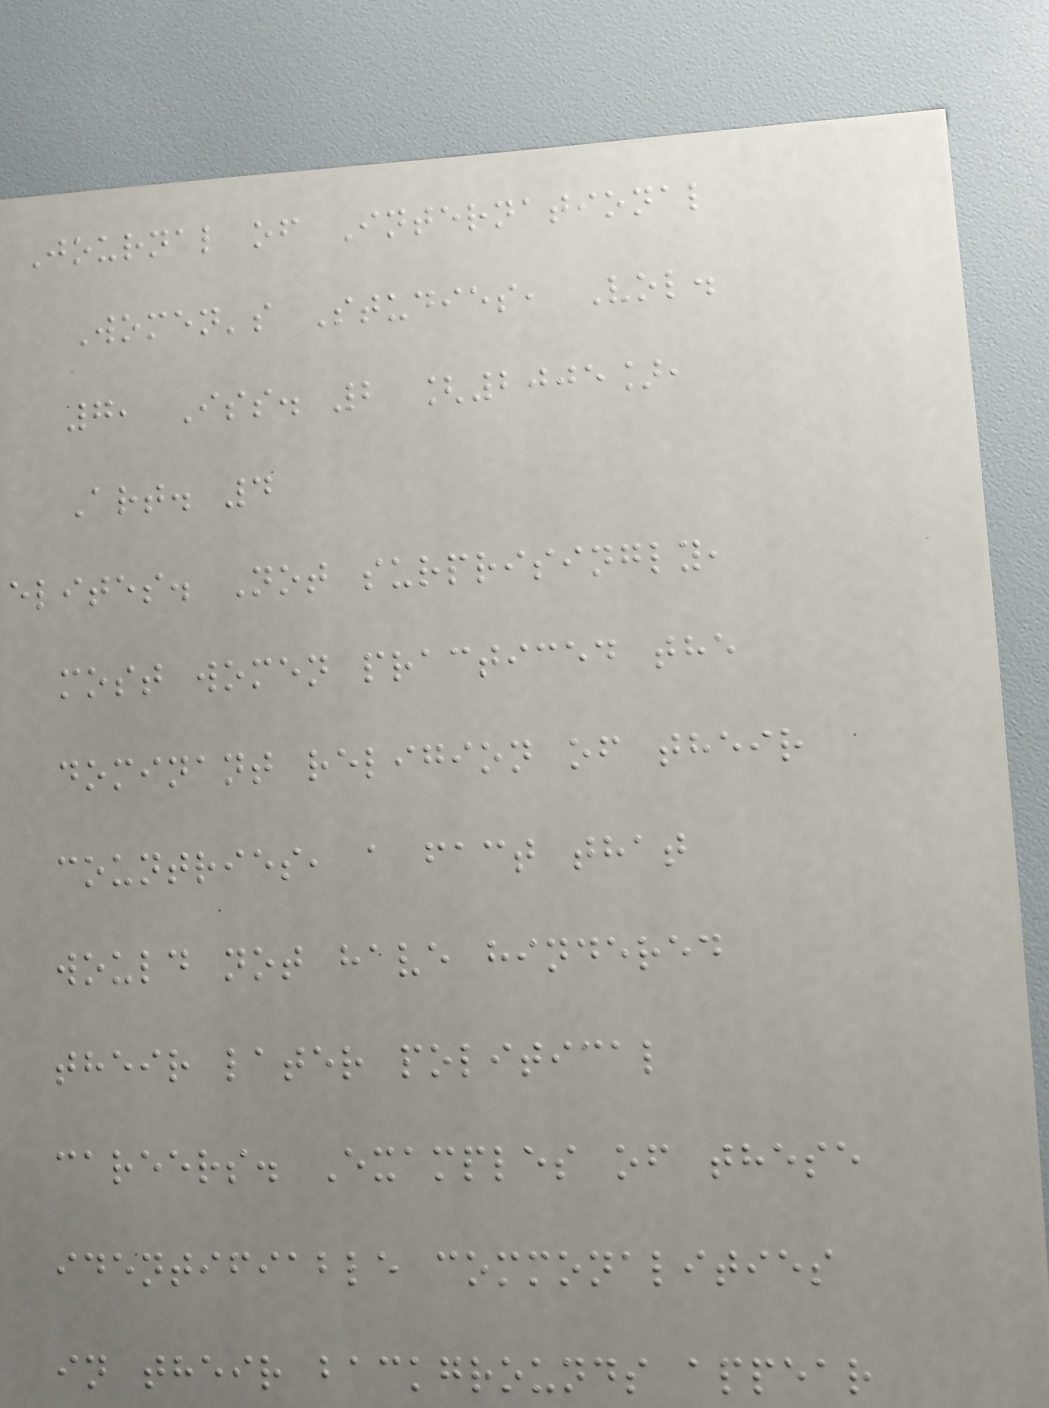Journal of International
Women's Studies, Vol.
7, Iss. 2 [2005],
Art. 4
elites. Not surprisingly,
most women practiced the
dominant religion of their
countries, a fact that
would not have hindered
their later political
careers. Examples of these
identifiable commonalities
in their backgrounds appear
